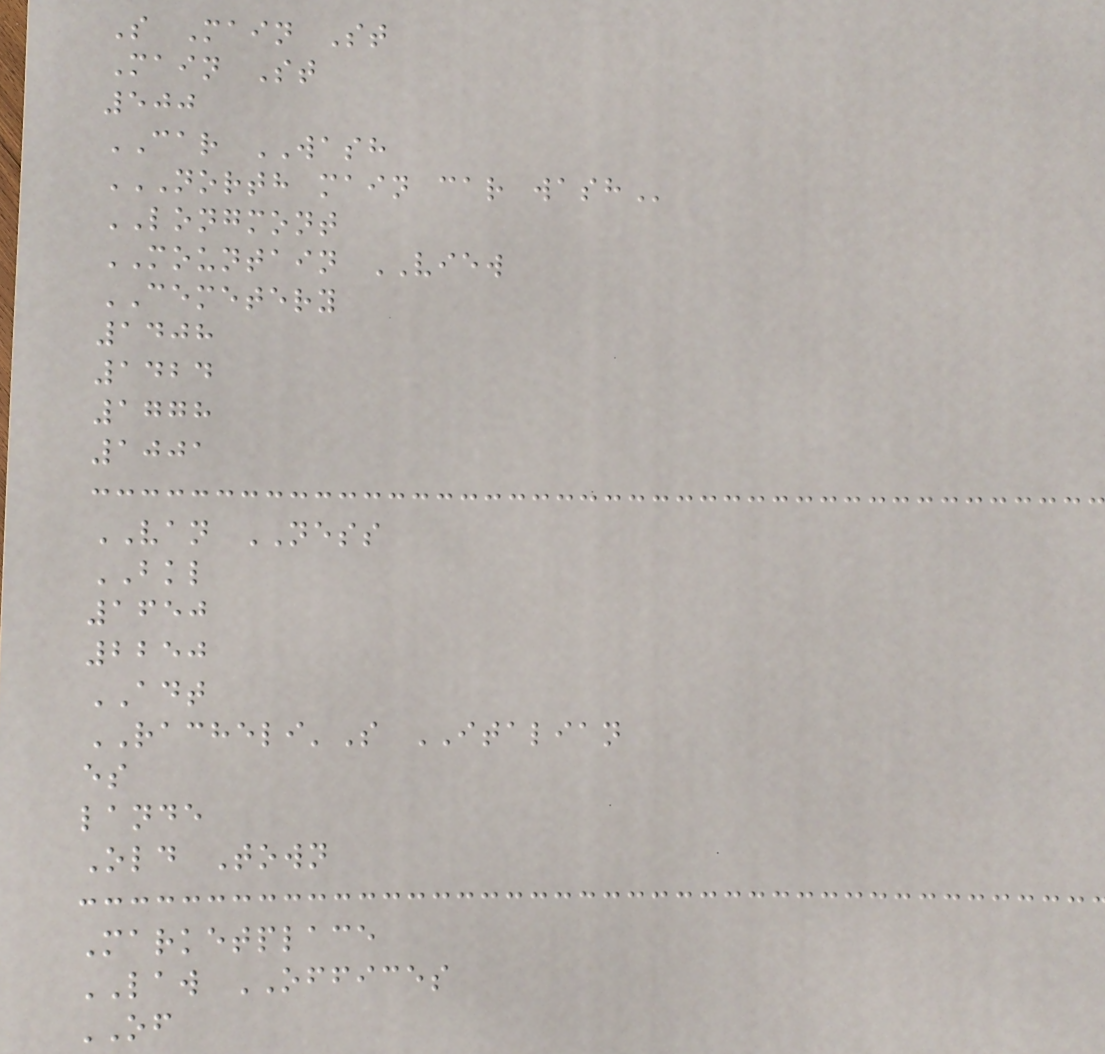S Main St
Main St
500
CAR WASH
NORTH MAIN CAR WASH
LONGMONT
MOUNTAIN VIEW
CEMETERY
1408
1424
1778
1001
VAN NESS
BKL
1650
2250
ADT
RACHELI'S ITALIAN
es
lande
Old Town
Marketplace
LAW OFFICES
OF
